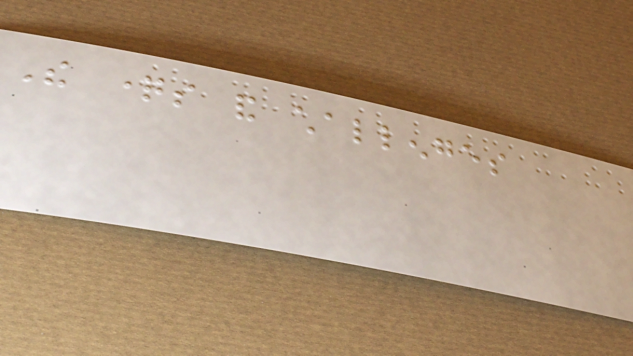The questions and challenges
